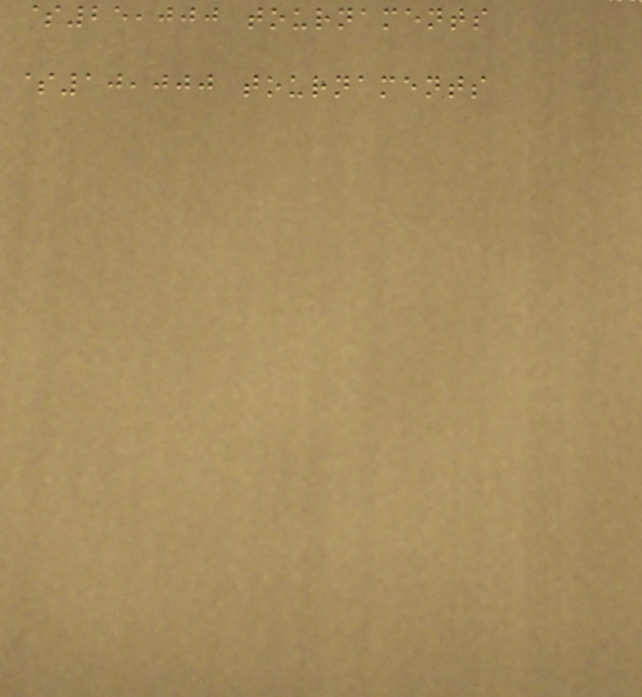$25,000 tournaments
$10,000 tournaments
